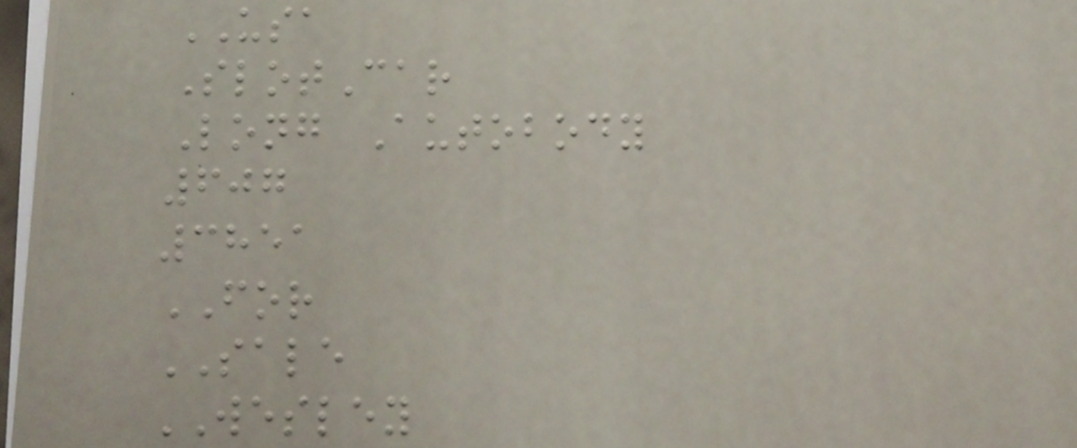USA
SlotCar
Long Autobody
607
3851
FOR
SALE
WESLEY
